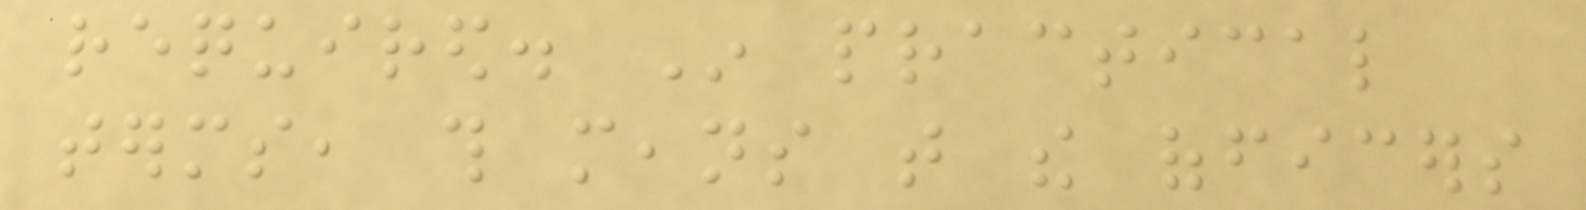required. In practical
terms, this means that the officers
